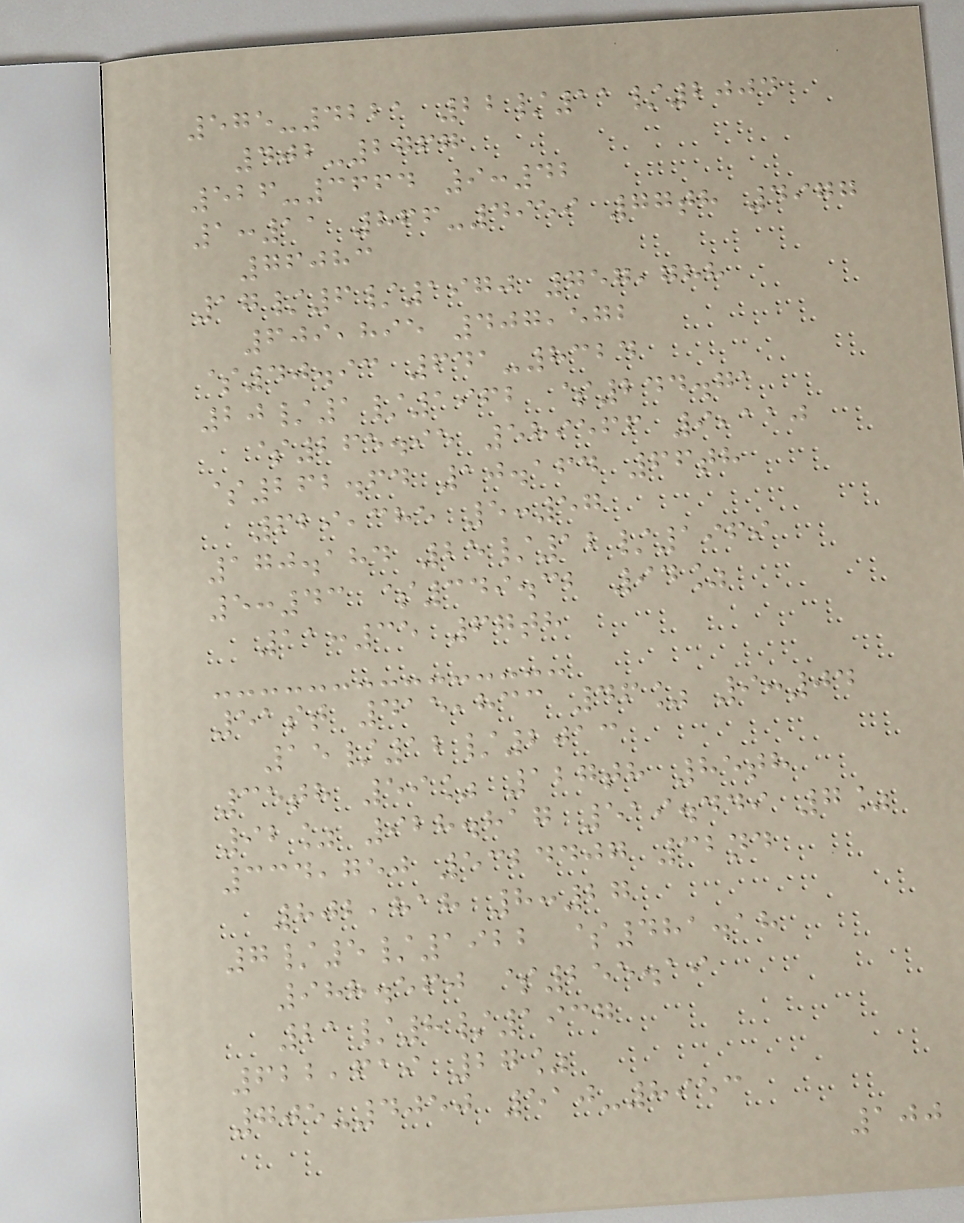575-4221 22/11/2004
402-2767
526-3664 9:42
1:11 866-4959 77th 4977
76083
17/6/1970 757,788
609,895 407,572
$40.93 641-8324
20/1/1962 $244.71
$265.95 589566 9,110
$262.64 10.164 66th
629,385 5:57
170.184 25/12/1969
5:43 $349.32 94%
11:35 67th
51st 415,833 46% 9:04
15/12/2013
35th 59% 127th 85th
92% 928.817 519.449 7%
334,750 5324407 32nd
802,818 8:27
7/5/1922 $481.18
988.560 $255.19
21/8/1937
622,619 27%
705-4050 510-8953
100
